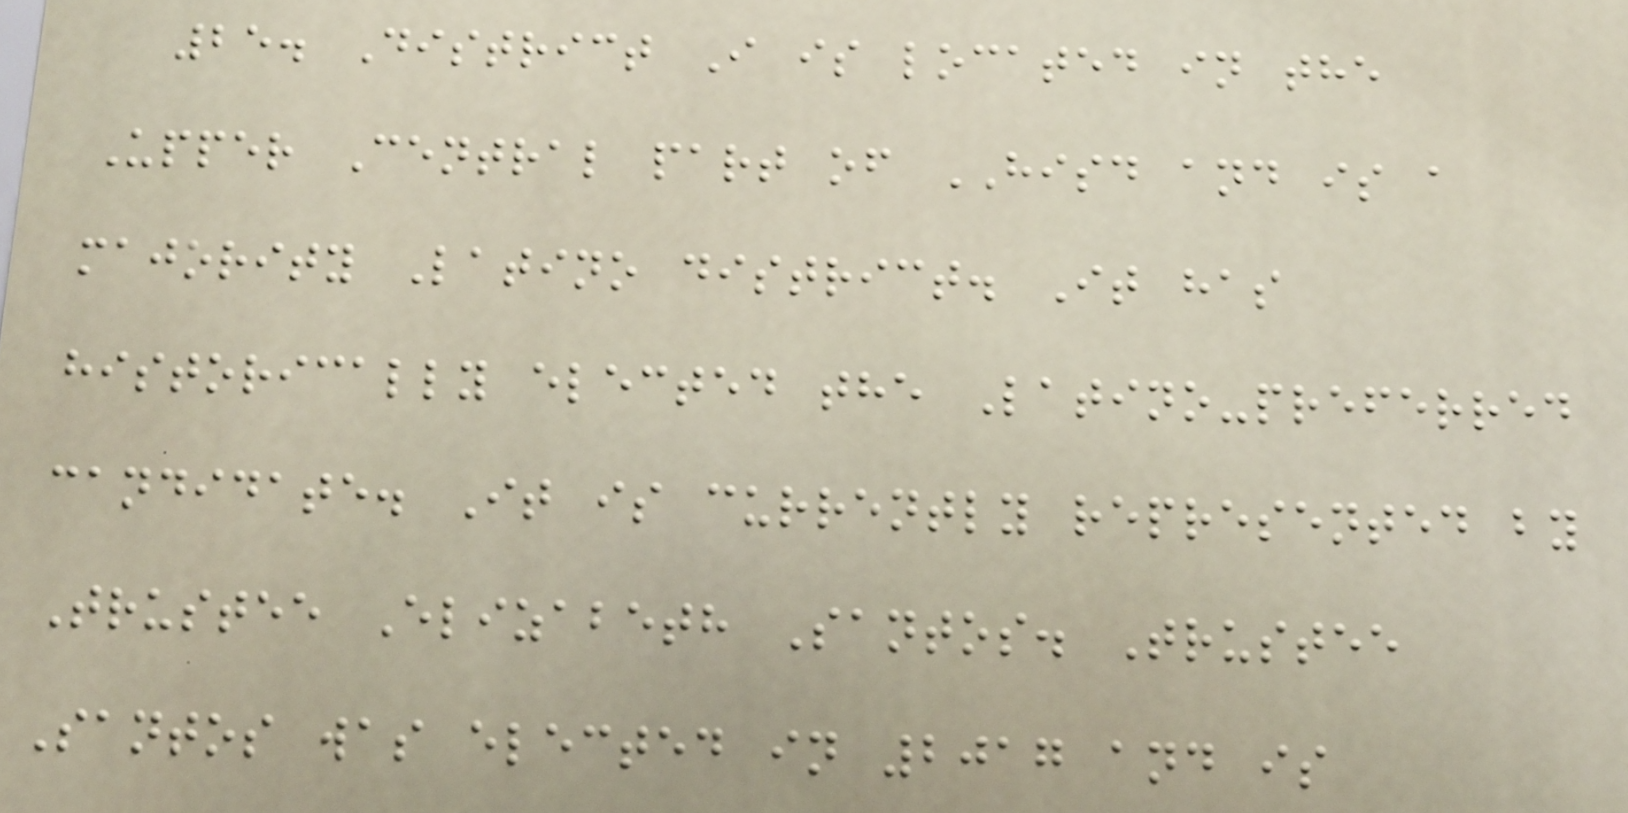25. District I is located in the
Upper Central part of HISD and is a
majority Latino district. It has
historically elected the Latino-preferred
candidate. It is currently represented by
Trustee Elizabeth Santos. Trustee
Santos was elected in 2017 and is
